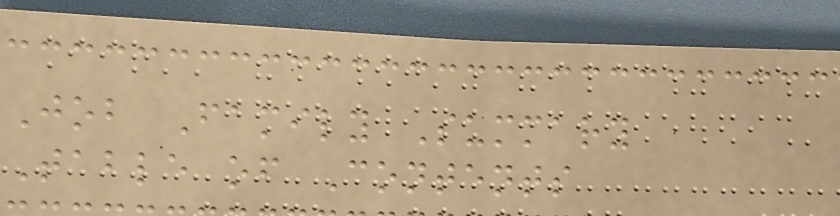Job Family Summary
Table of Contents
